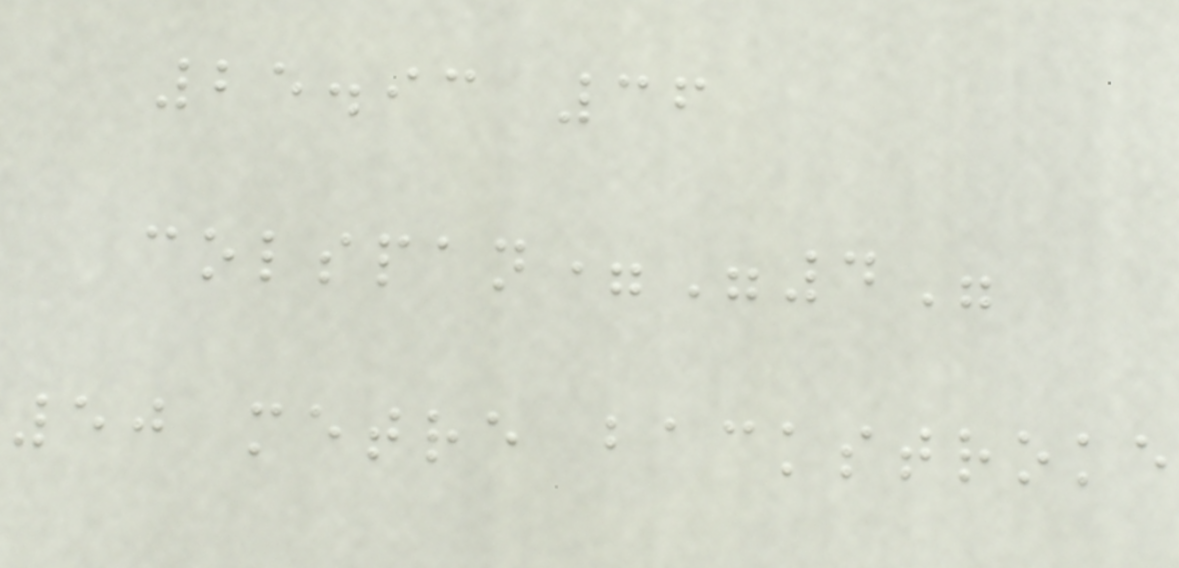25.93 36
colspan="4"
50 metre backstroke
